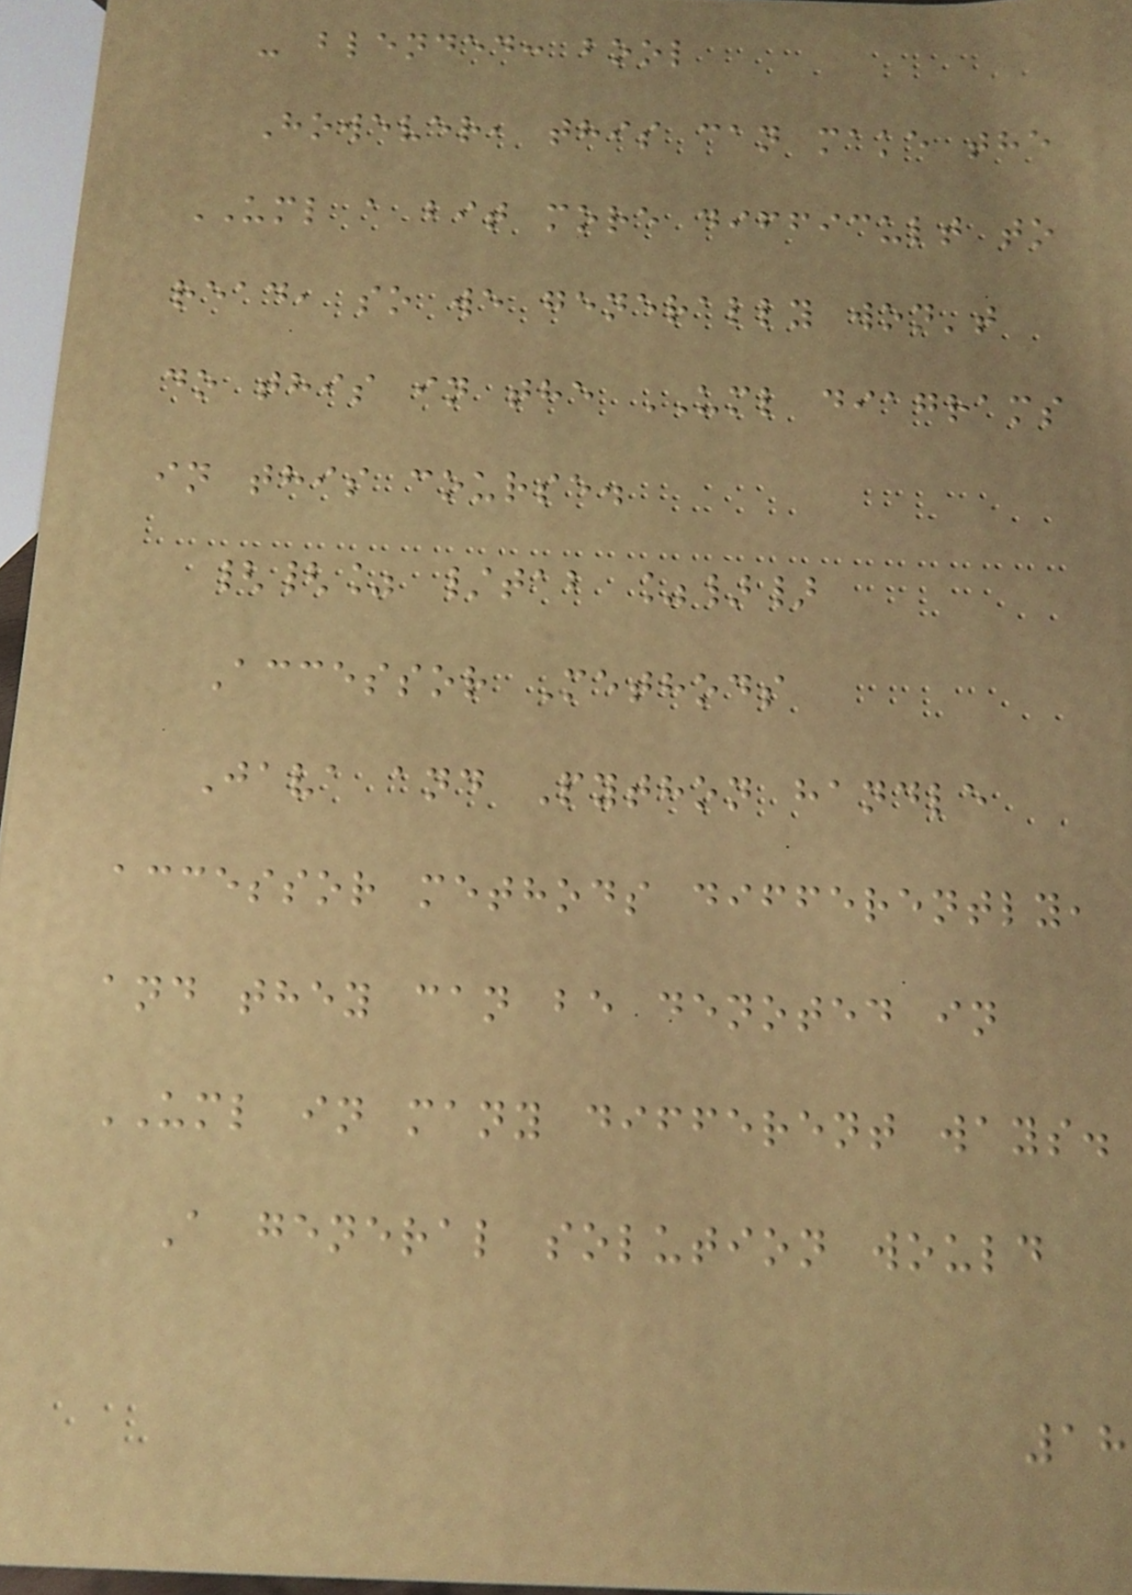- blended: bool
However, this can make the
UML a bit more difficult to
read, so we generally won't
do this in the UML diagrams
in this course.
{{% /tab %}}
Accessor Methods
Java and Python handle
accessor methods differently,
and they can be denoted in
UML in many different ways.
A general solution would
18
